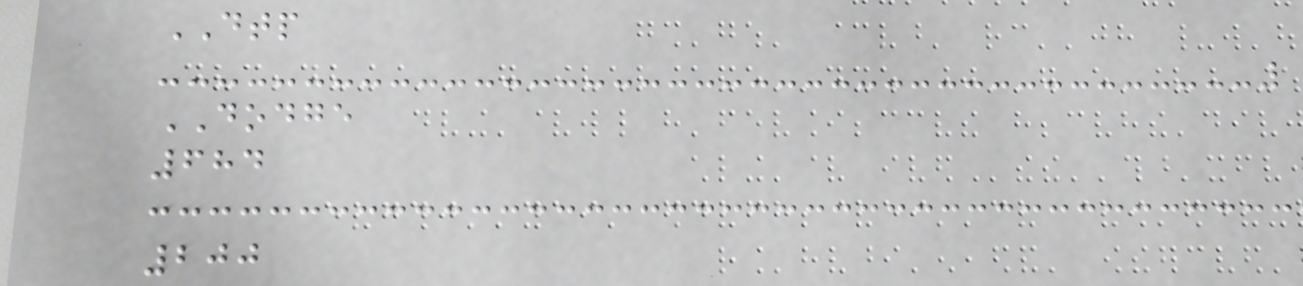DTP
DODGE
684
200
